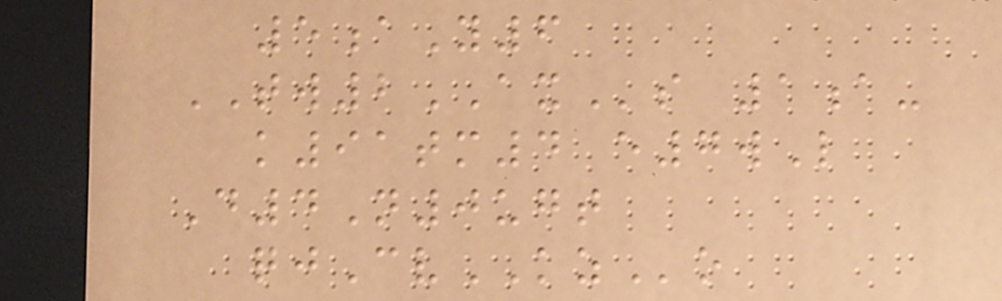5aY6
TW2AXs 1a-
k91tm4 e7wL
D4N0ugt
qjCvKZo
